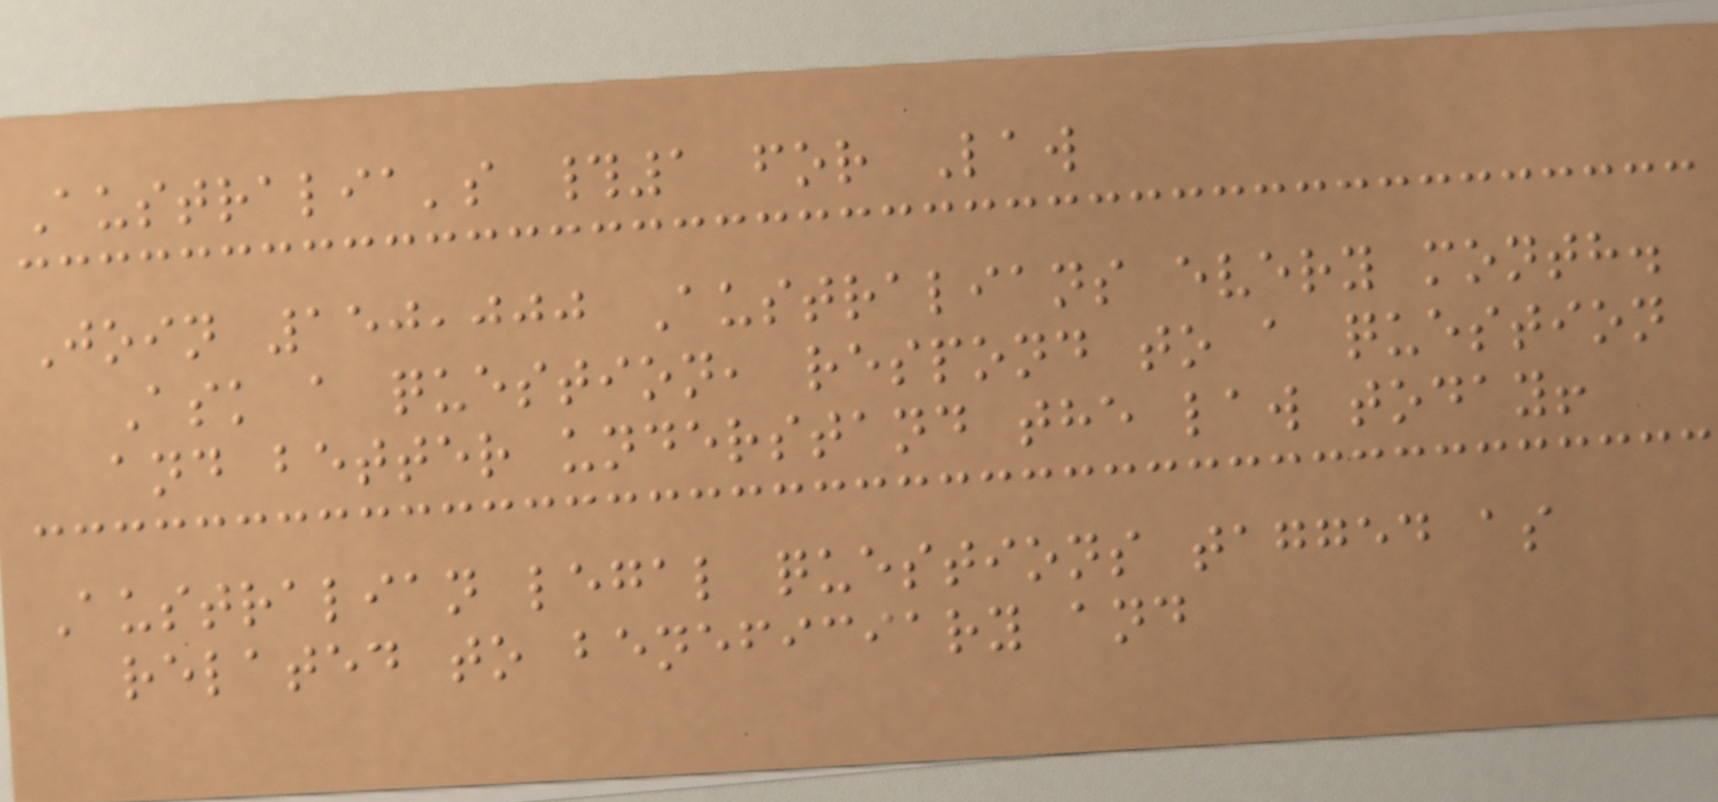Australia's #1 for Law
Join 150,000 Australians every month.
Ask a question, respond to a question
and better understand the law today!
Australian legal questions tagged as
related to beneficiary and
